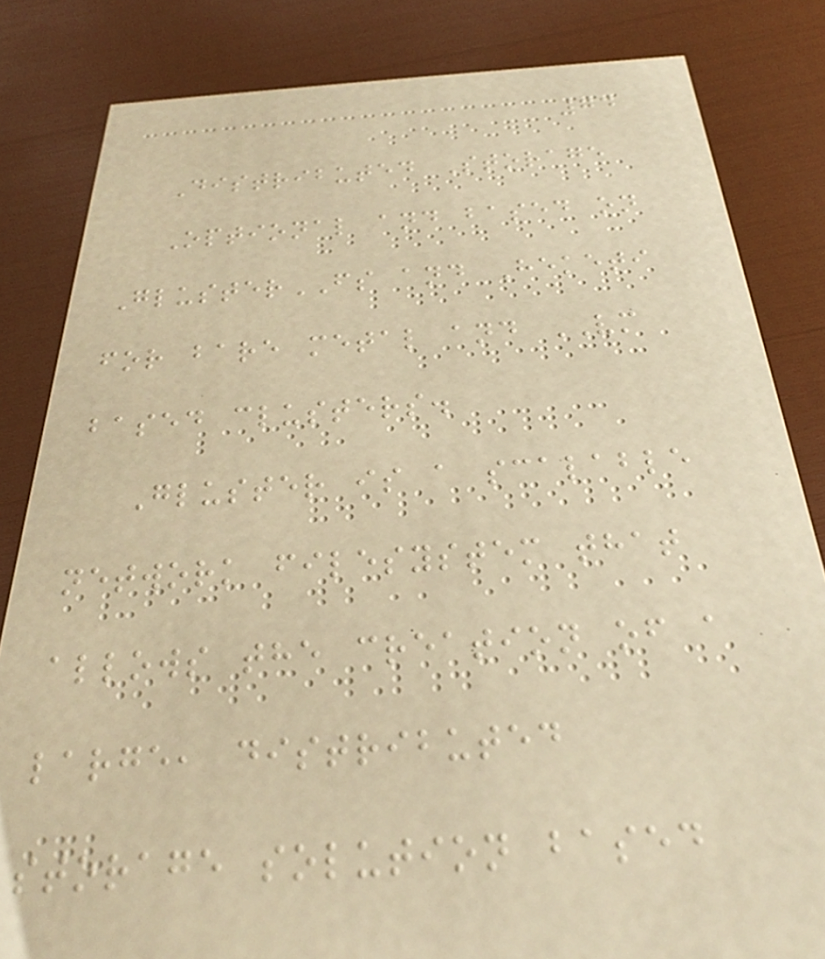74
Distributed Storage
Optional and based on
GlusterFS and Heketi
for bare metal and VM
based clusters.
Gluster is a scalable
network filesystem that
allows the creation of a
large, distributed
storage solution based
